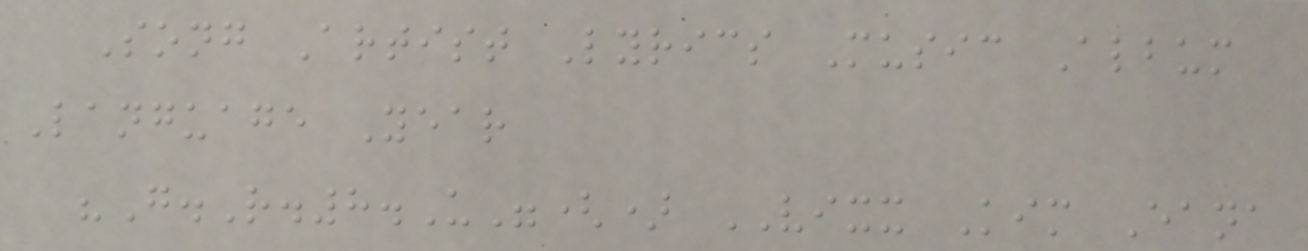Song Artist Lyrics Music Album
Language Year
"G.R.8.U"() VIXX Kim Eana
